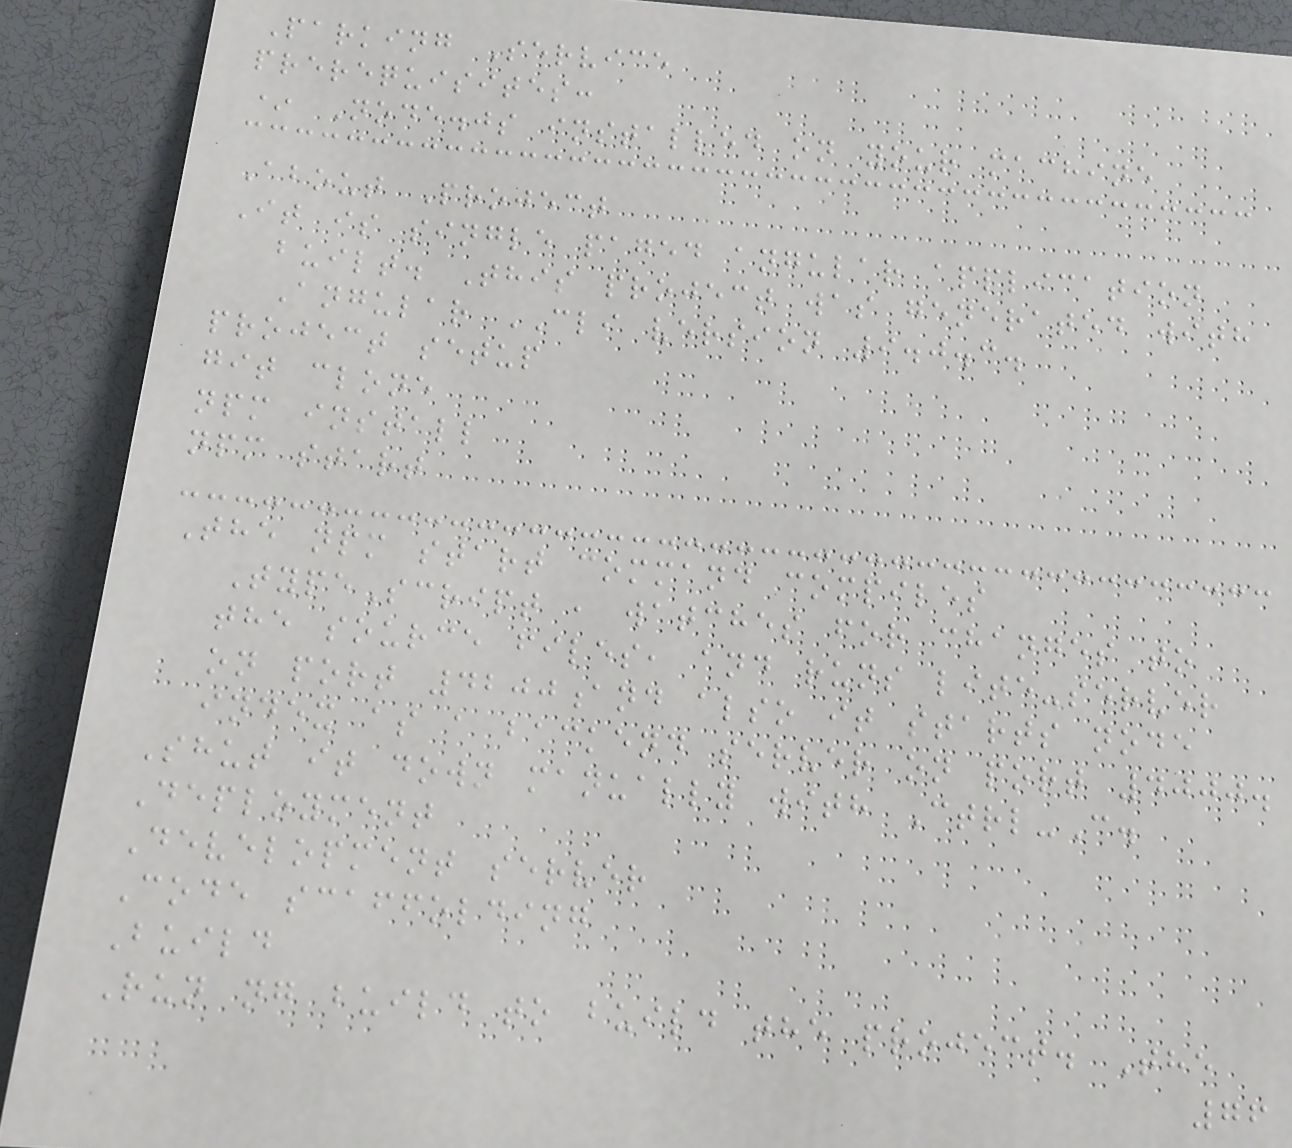Parking Service
prerequisites:
* Node.js installed on your machine
About Project
It is single paged angular application
built. This project was generated with
Angular CLI version 9.0.3.
project setup
git clone
npm install
npm start
The npm start command compiles
TypeScript , watches for changes to
the source files, and runs lite-server
on port 4200and also it starts node
index as a backend server on port 4000.
Shut it down manually with Ctrl-C.
Deployment
Development server
Code scaffolding
Build
Run ng build to build the project. The
76
